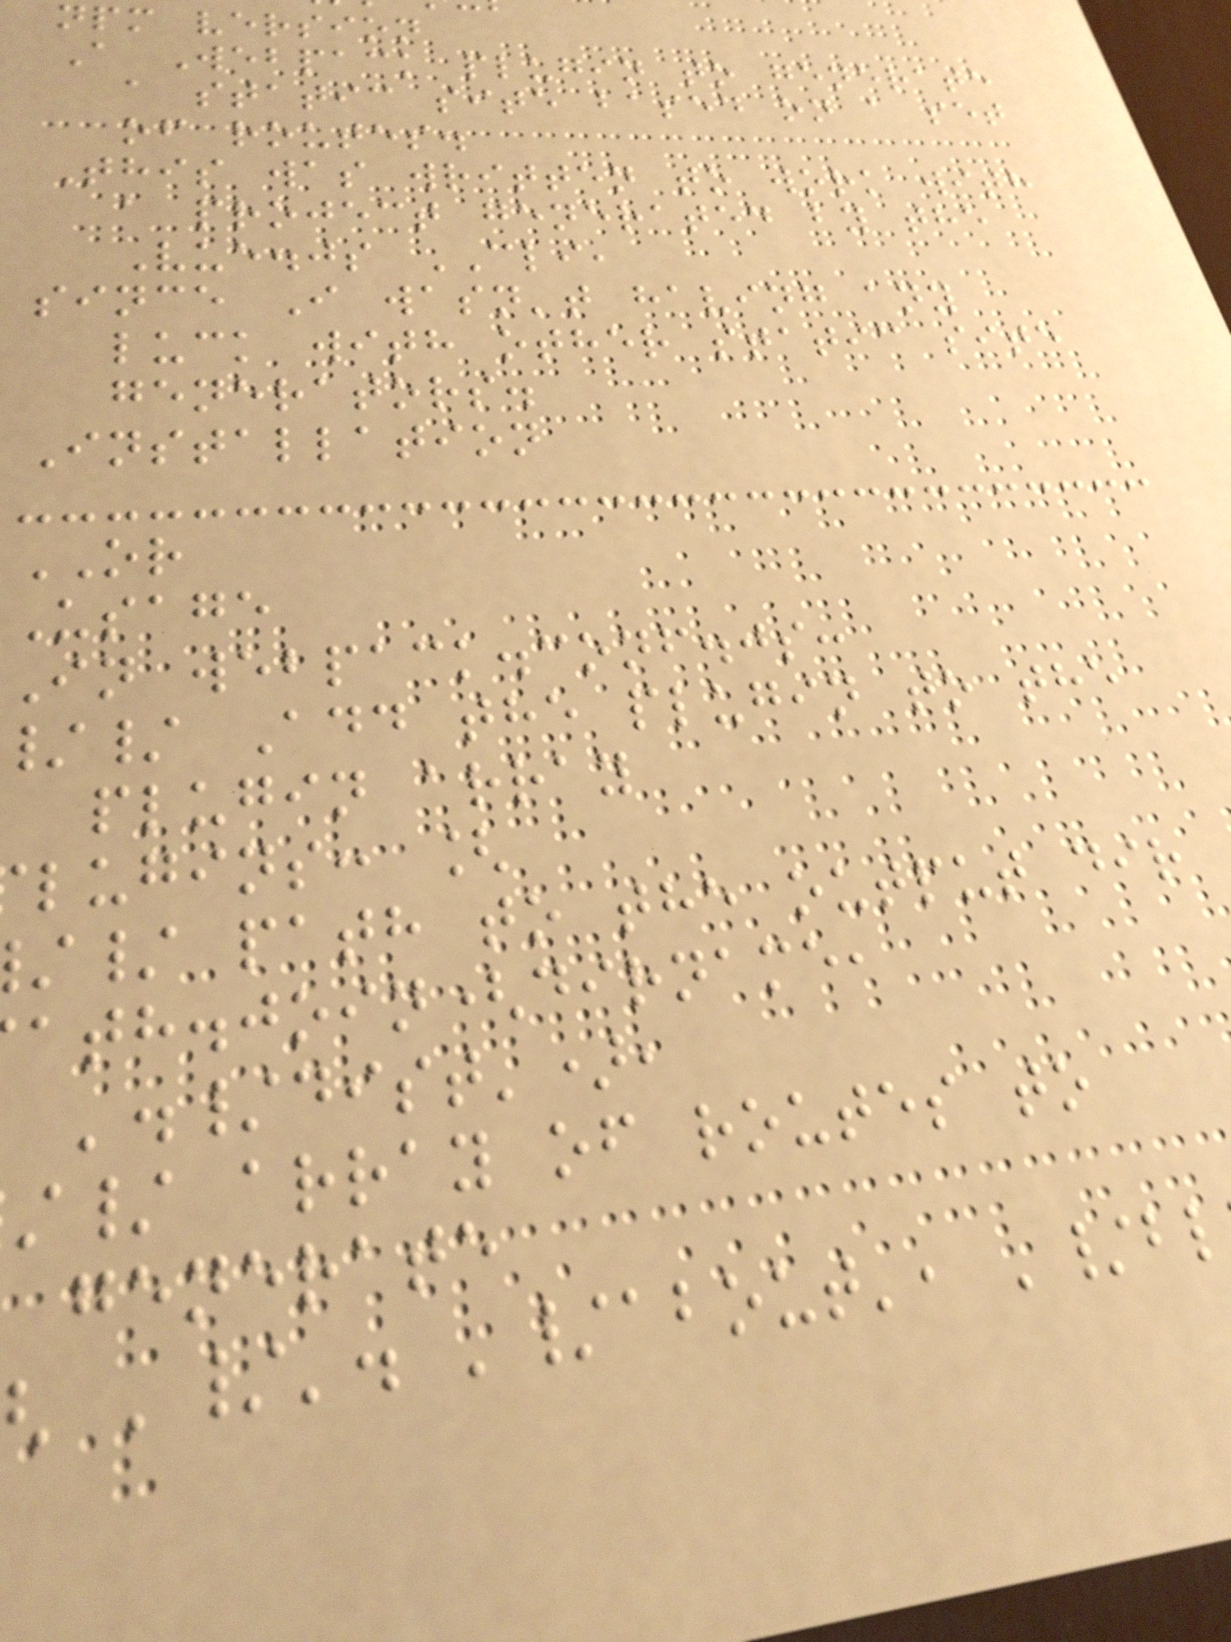npm version
A Webpack plugin to generate
a static site based on a set
of routes.
This was written to work with
a project generated by the
Vue.js CLI,
since I wasn't having any
luck with other static site
generators.
Installation
OR
Usage
In webpack.conf.js:
/ Add the plugin to the
plugin array
lugins: [
/ path to the output dir
ath.join(dirname,
'./dist'),
/ array of routes to
generate
'/'. '/about', '/bl
